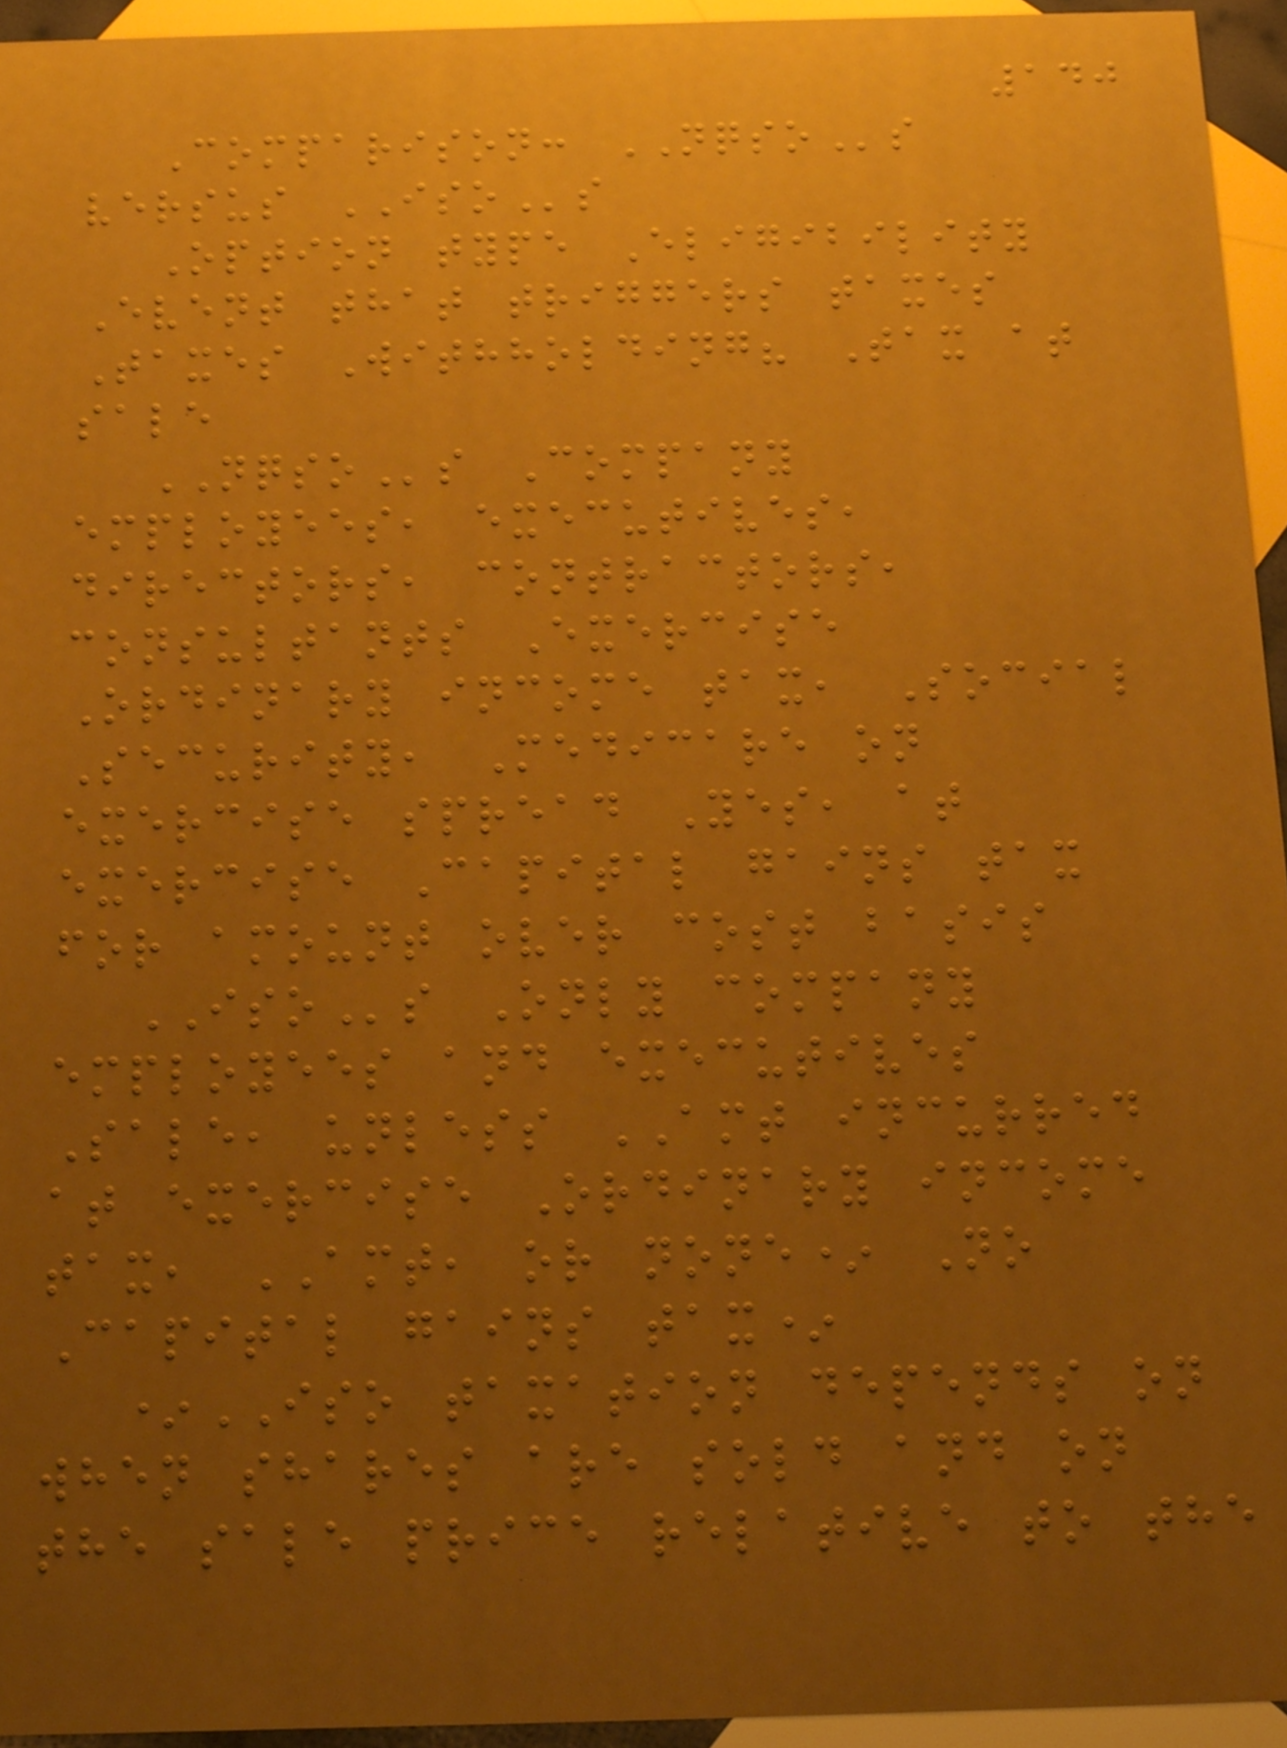140
Comparison: NQSOs
versus ISOs
Option type Eligibility
Event that triggers taxes
Taxes Withholding? Tax at
sale
NQSOs Company
employees, executives,
directors, contractors,
consultants Exercise
Ordinary income tax, Social
Security, Medicare on
exercise spread Yes, at
exercise Capital gains tax
for amount over cost basis
ISOs Only company
employees and executives
Sale, unless AMT incurred
at exercise Ordinary income
tax, AMT, or none* No
Capital gains tax*
*ISO taxation depends on
when shares are sold and on
the sale price relative to the
